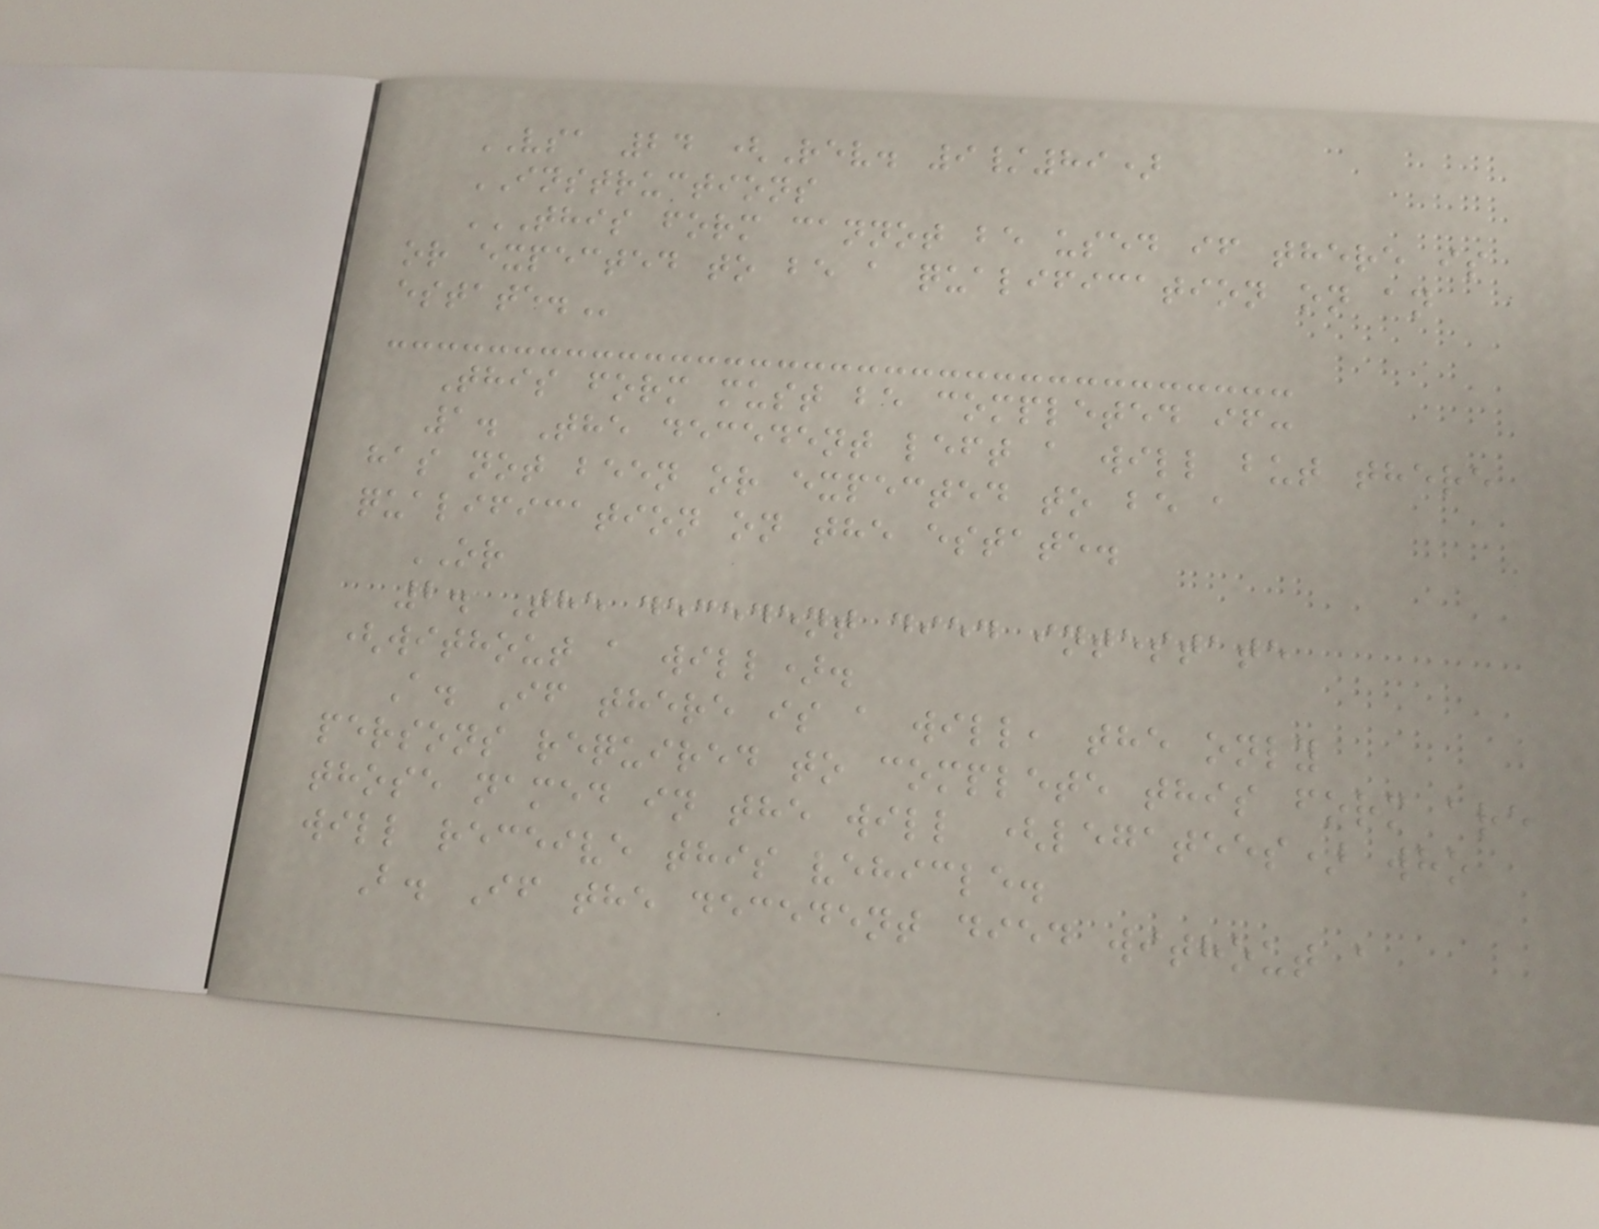VSA 24 (Rev. 9/89)
INSTRUCTIONS
THIS FORM CANNOT BE USED IF THERE IS
OR EXPECTED TO BE A QUALIFICATION ON AN
ESTATE.
This form must be completed if:
1. The decedent left a will but there
has not been or expected to be a
qualification on the estate.
OR
2. The decedent died intestate
(without a will).
A. If there is a will, the only
persons required to complete this form are
those named in the will (legatees) who
will receive this vehicle.
B. If the decedent died without a
